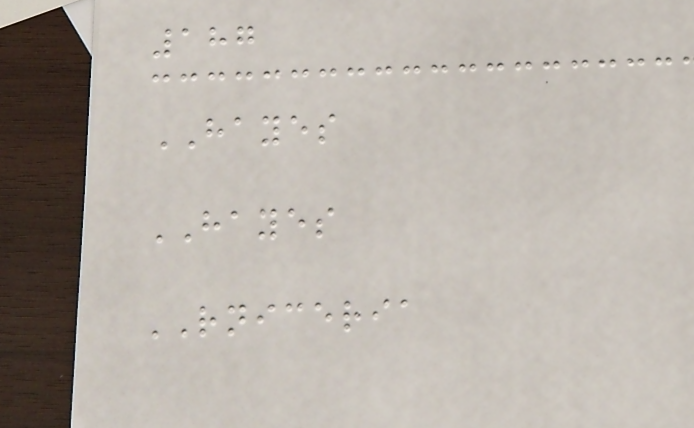187
HAYES
HAYES
RNICERIA
